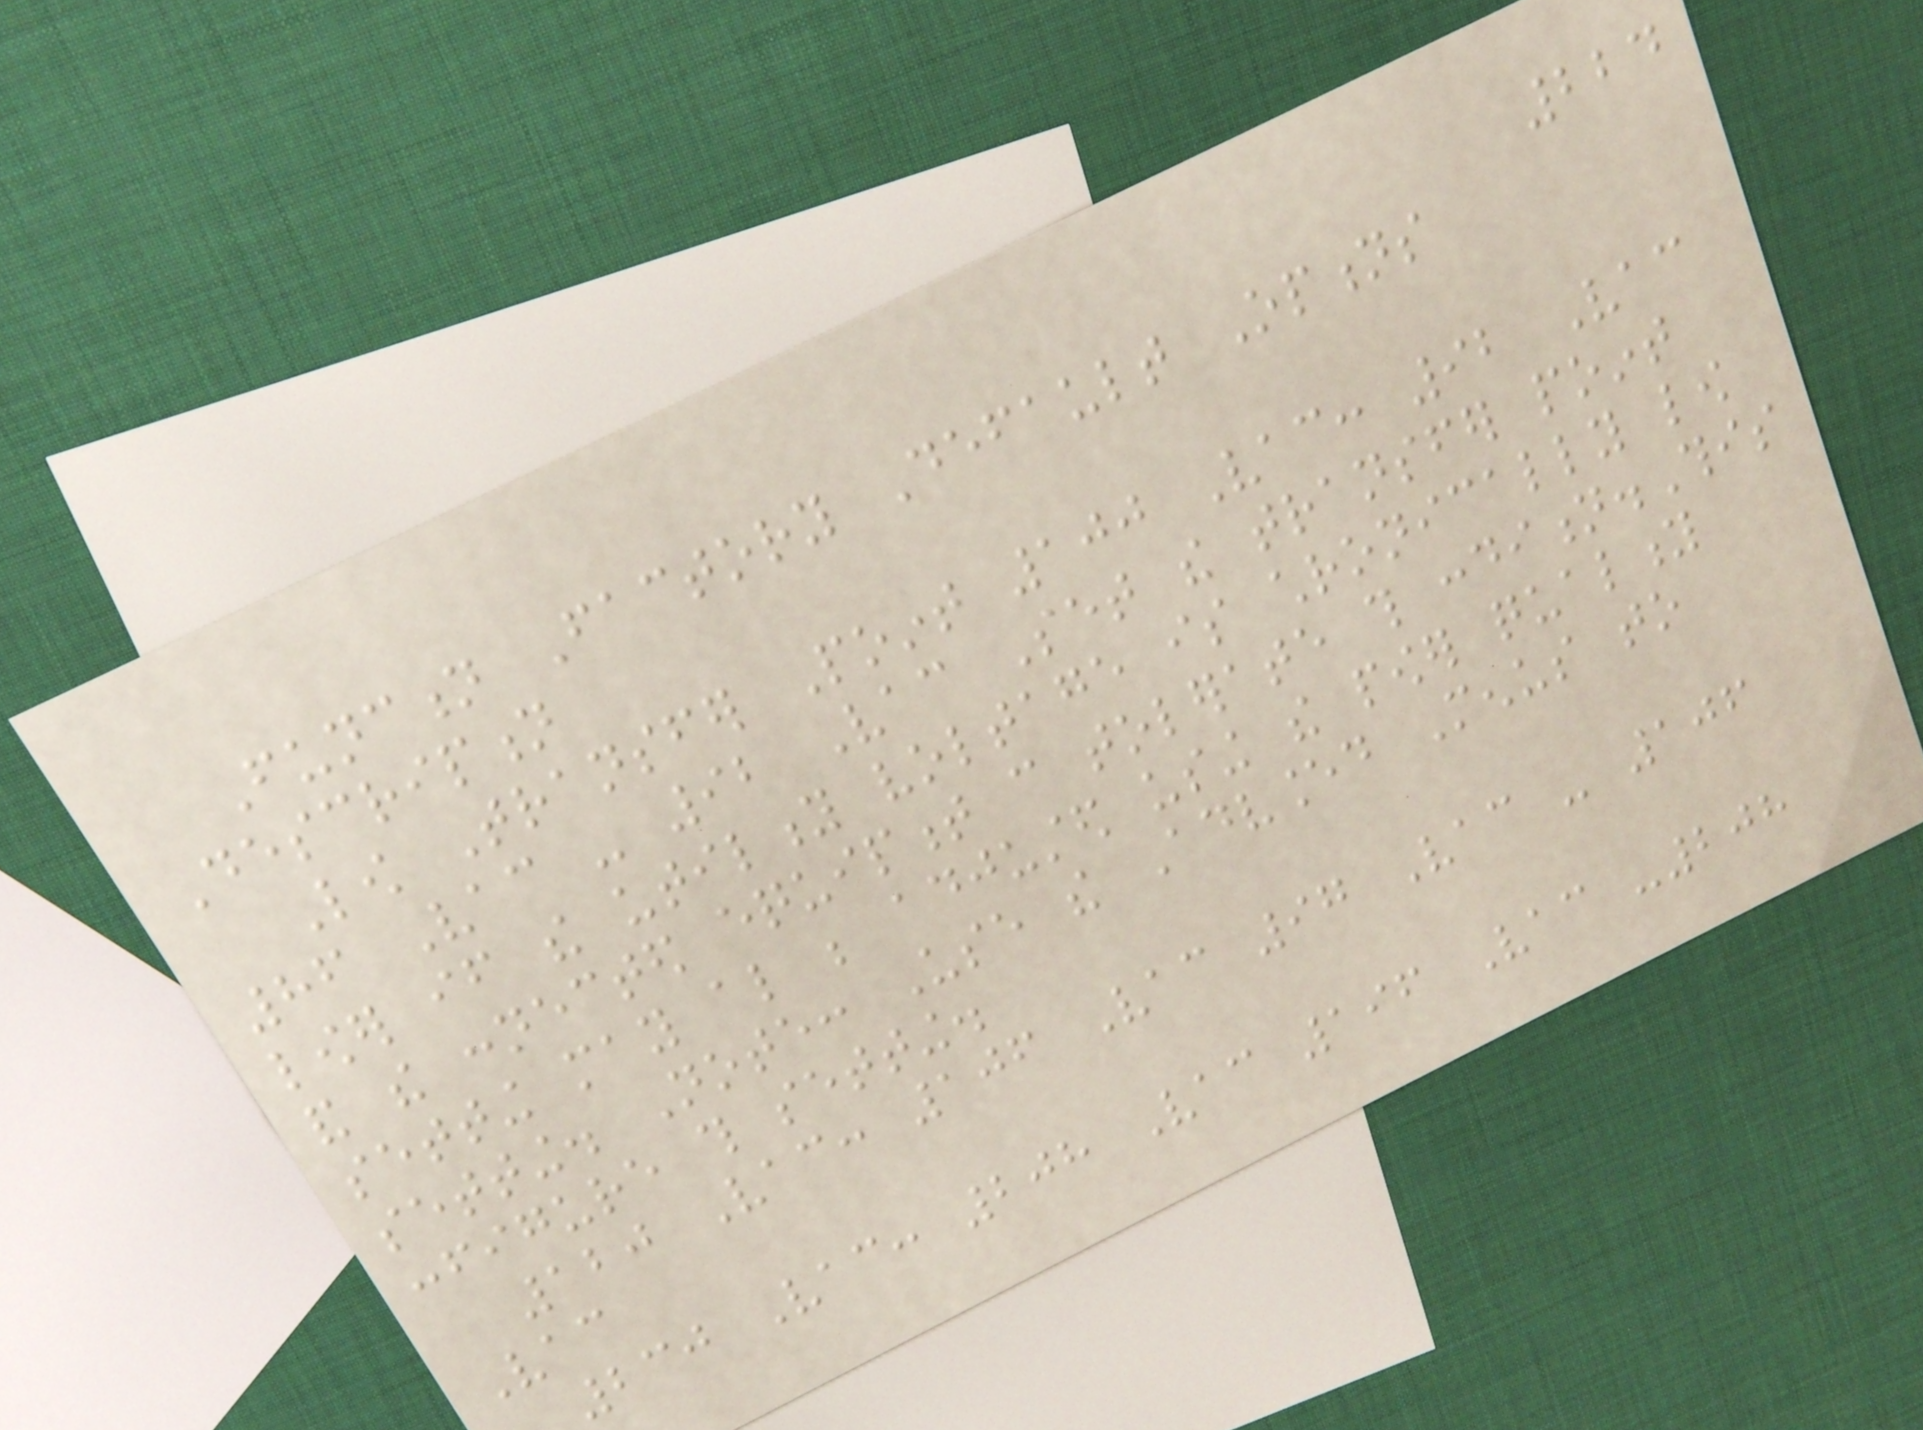224
Function Factory Default Options
Description
Low Transfer Point 100 Vac: 92 Vac
86 Vac - 92 Vac Set the transfer point
lower if the utility voltage is chronically low
and the connected equipment can tolerate this condition.This
setting may also be adjusted using the power quality
setting. Note: Use the Advanced Menus to
configure this setting.
120 Vac: 106 Vac 97 Vac - 106
Vac
230 Vac: 208 Vac 196 Vac -208
